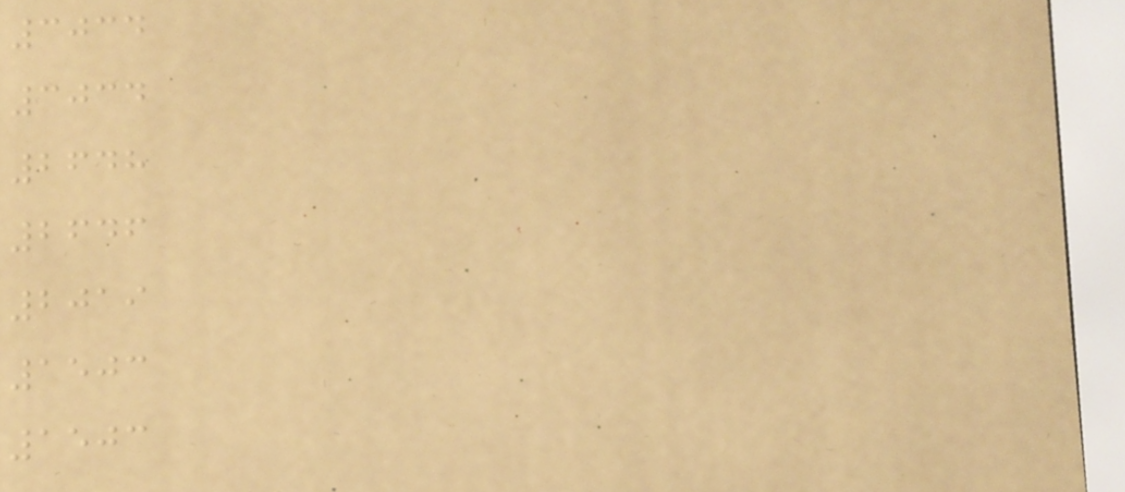3034
3034
2648
2646
2019
1503
1503
